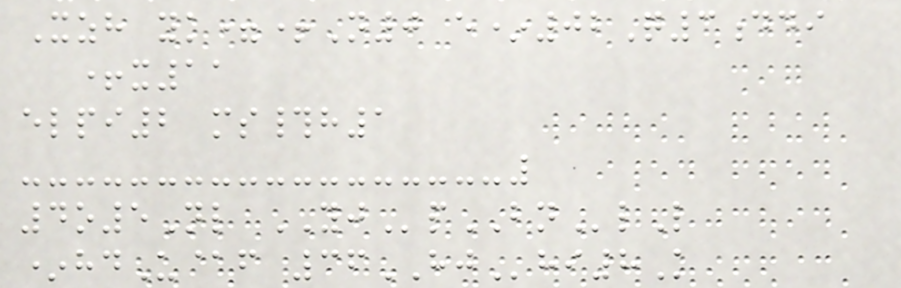Xzh yk=+N0 e*02Q3ddi
+x11
elpi2 ms#h1
4o5Nl YJpBNlL
*hdU@f 36HJhi8K
